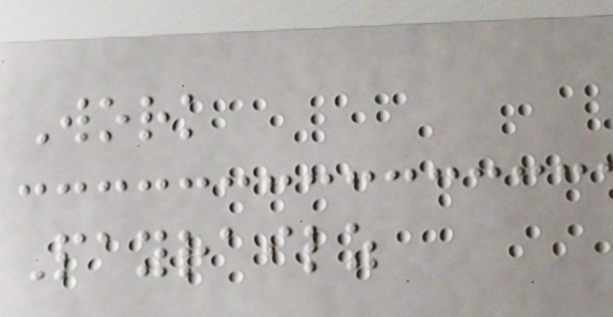Work
Payrailz
